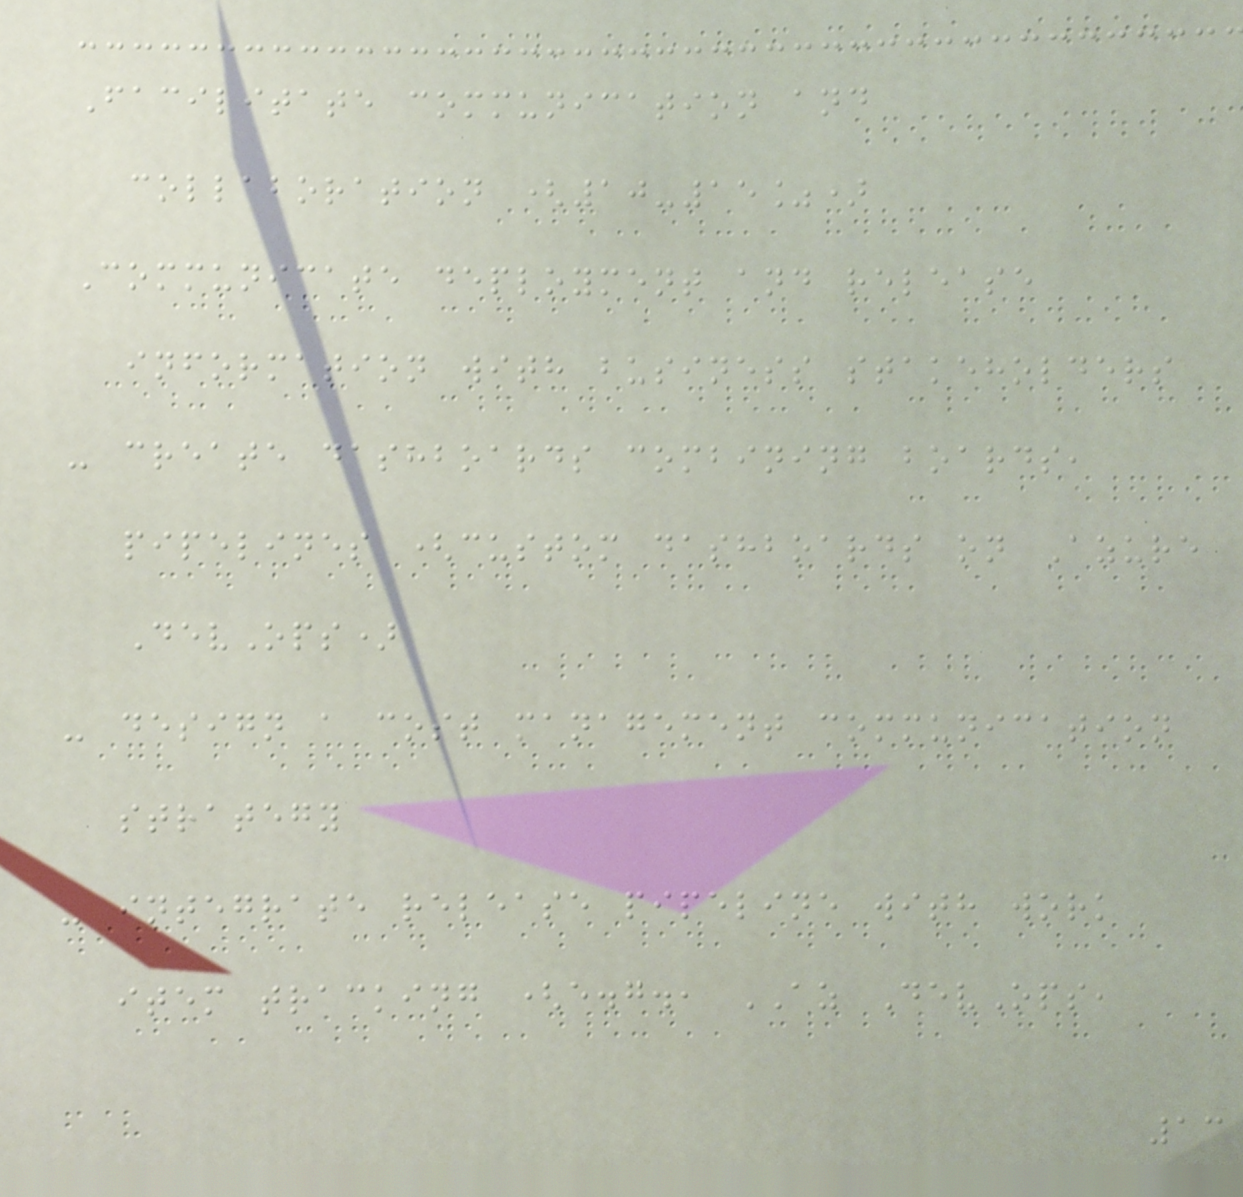Facilitate communication and
collaboration (10-15%)
Communicate deployment and release
information with business stakeholders
- create dashboards combining boards,
pipelines (custom dashboards on Azure
DevOps)
- design a cost management communication
strategy
- integrate release pipeline with work
item tracking (e.g., AZ DevOps,
13
